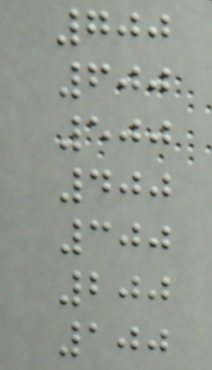700
600
500
400
300
200
100
